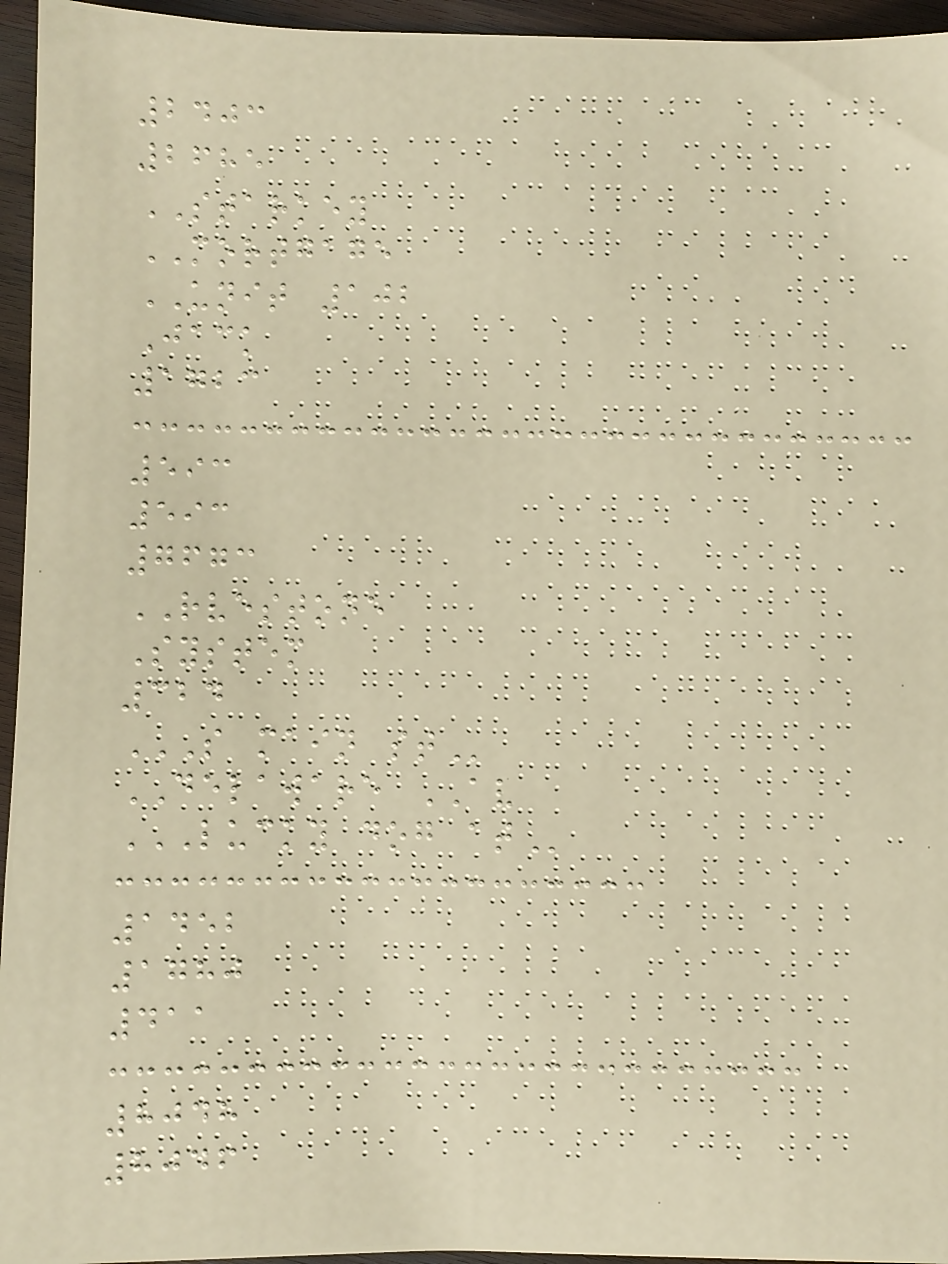2403
2685
STARKEY
MORTGAGE
UNIT 102
Jack
1723
593
593
7673
RVESTONE
System
324
S MAIN ST
DELAWARE AV
LUCKY DOG AT
1452
1780
411
8048
8046
